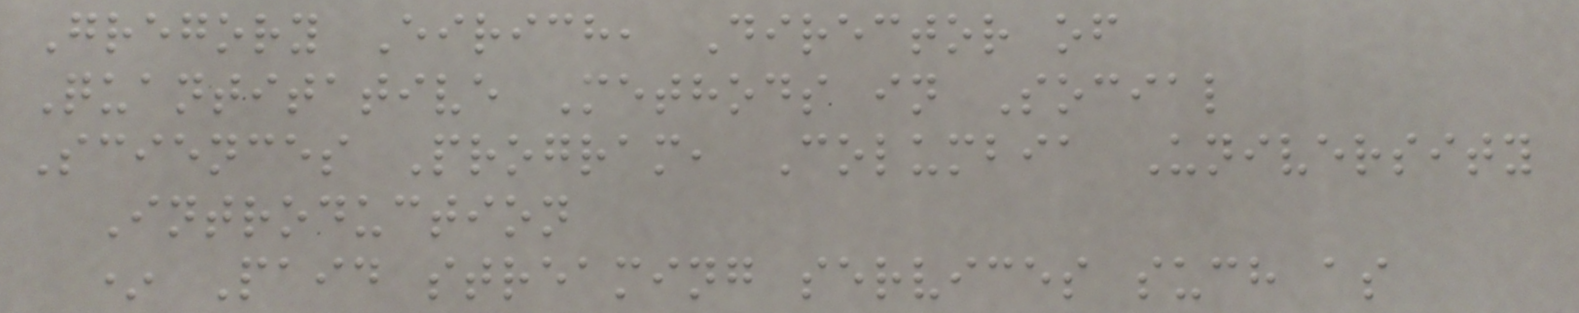Gregory Eirich, Director of
Quantitative Methods in Social
Sciences Program, Columbia University
Introduction
* Paid streaming services such as
